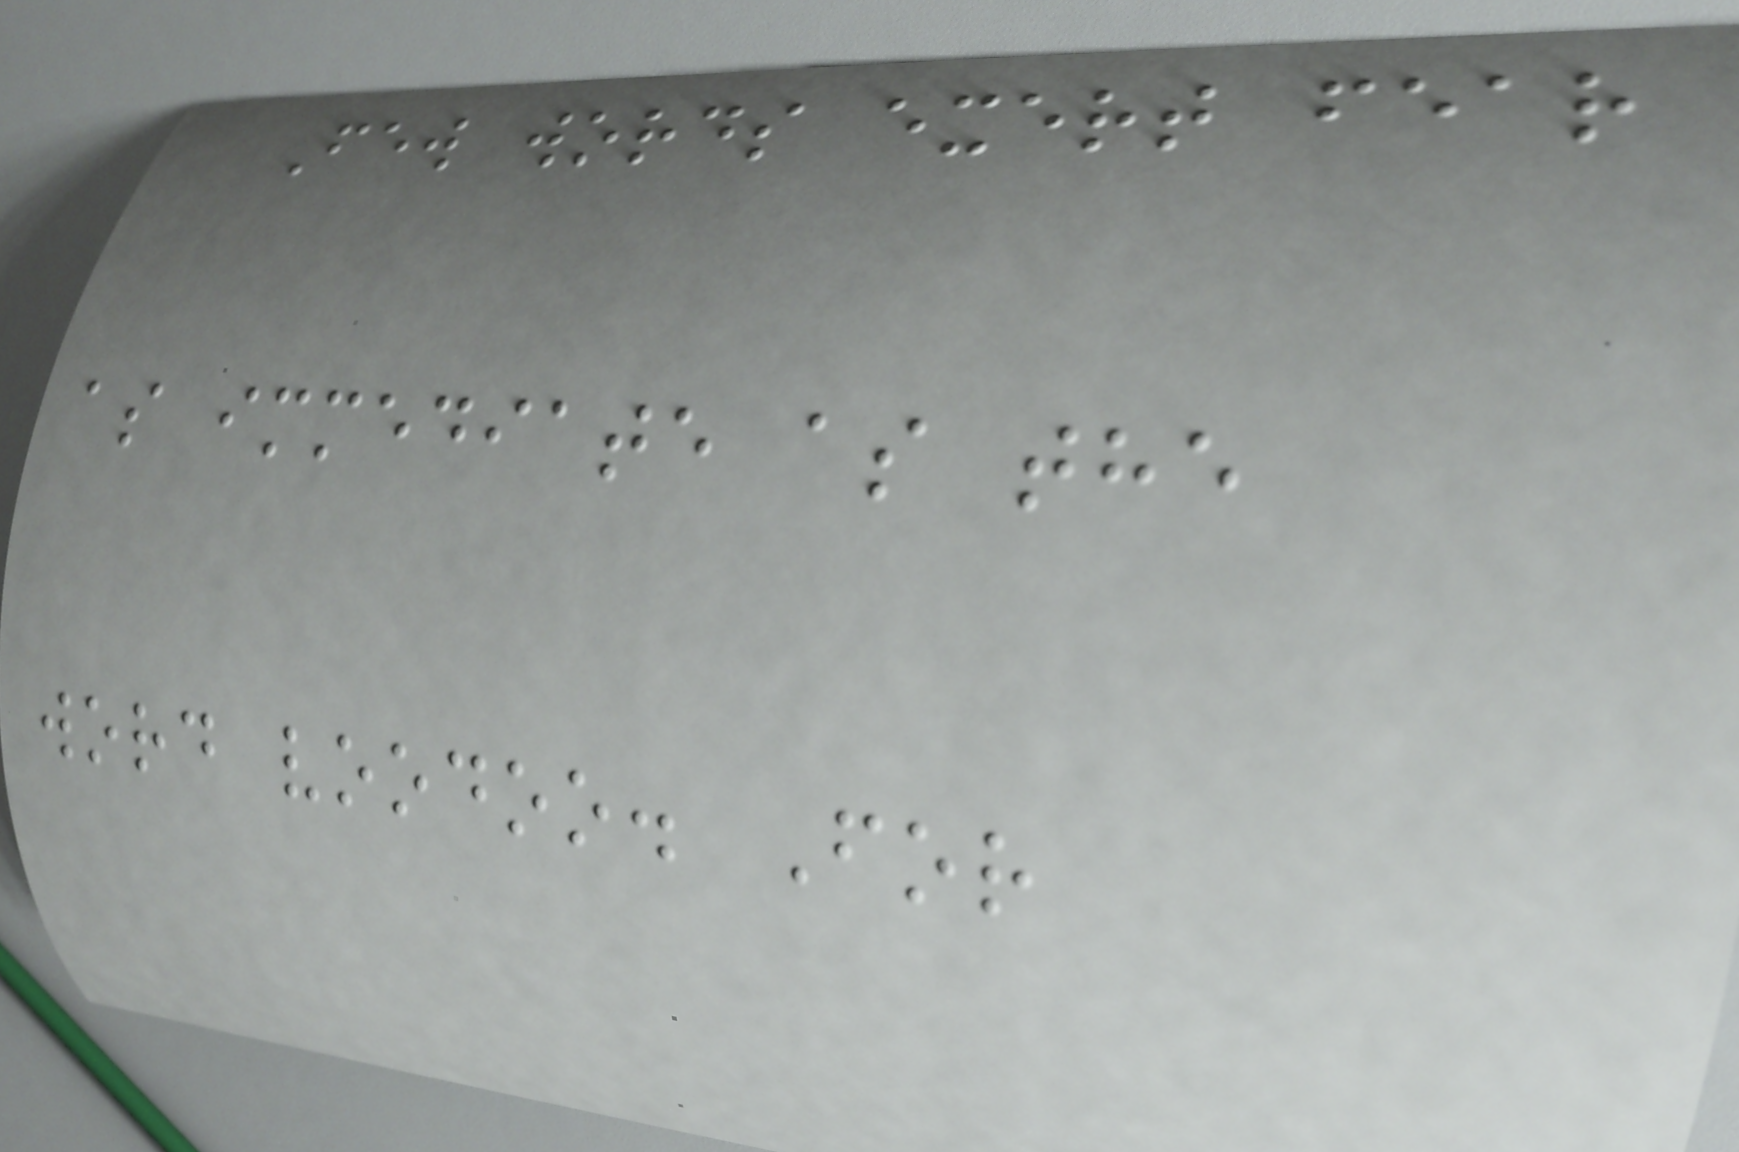Few words exert fear
as immediate as the
word voodoo. For
